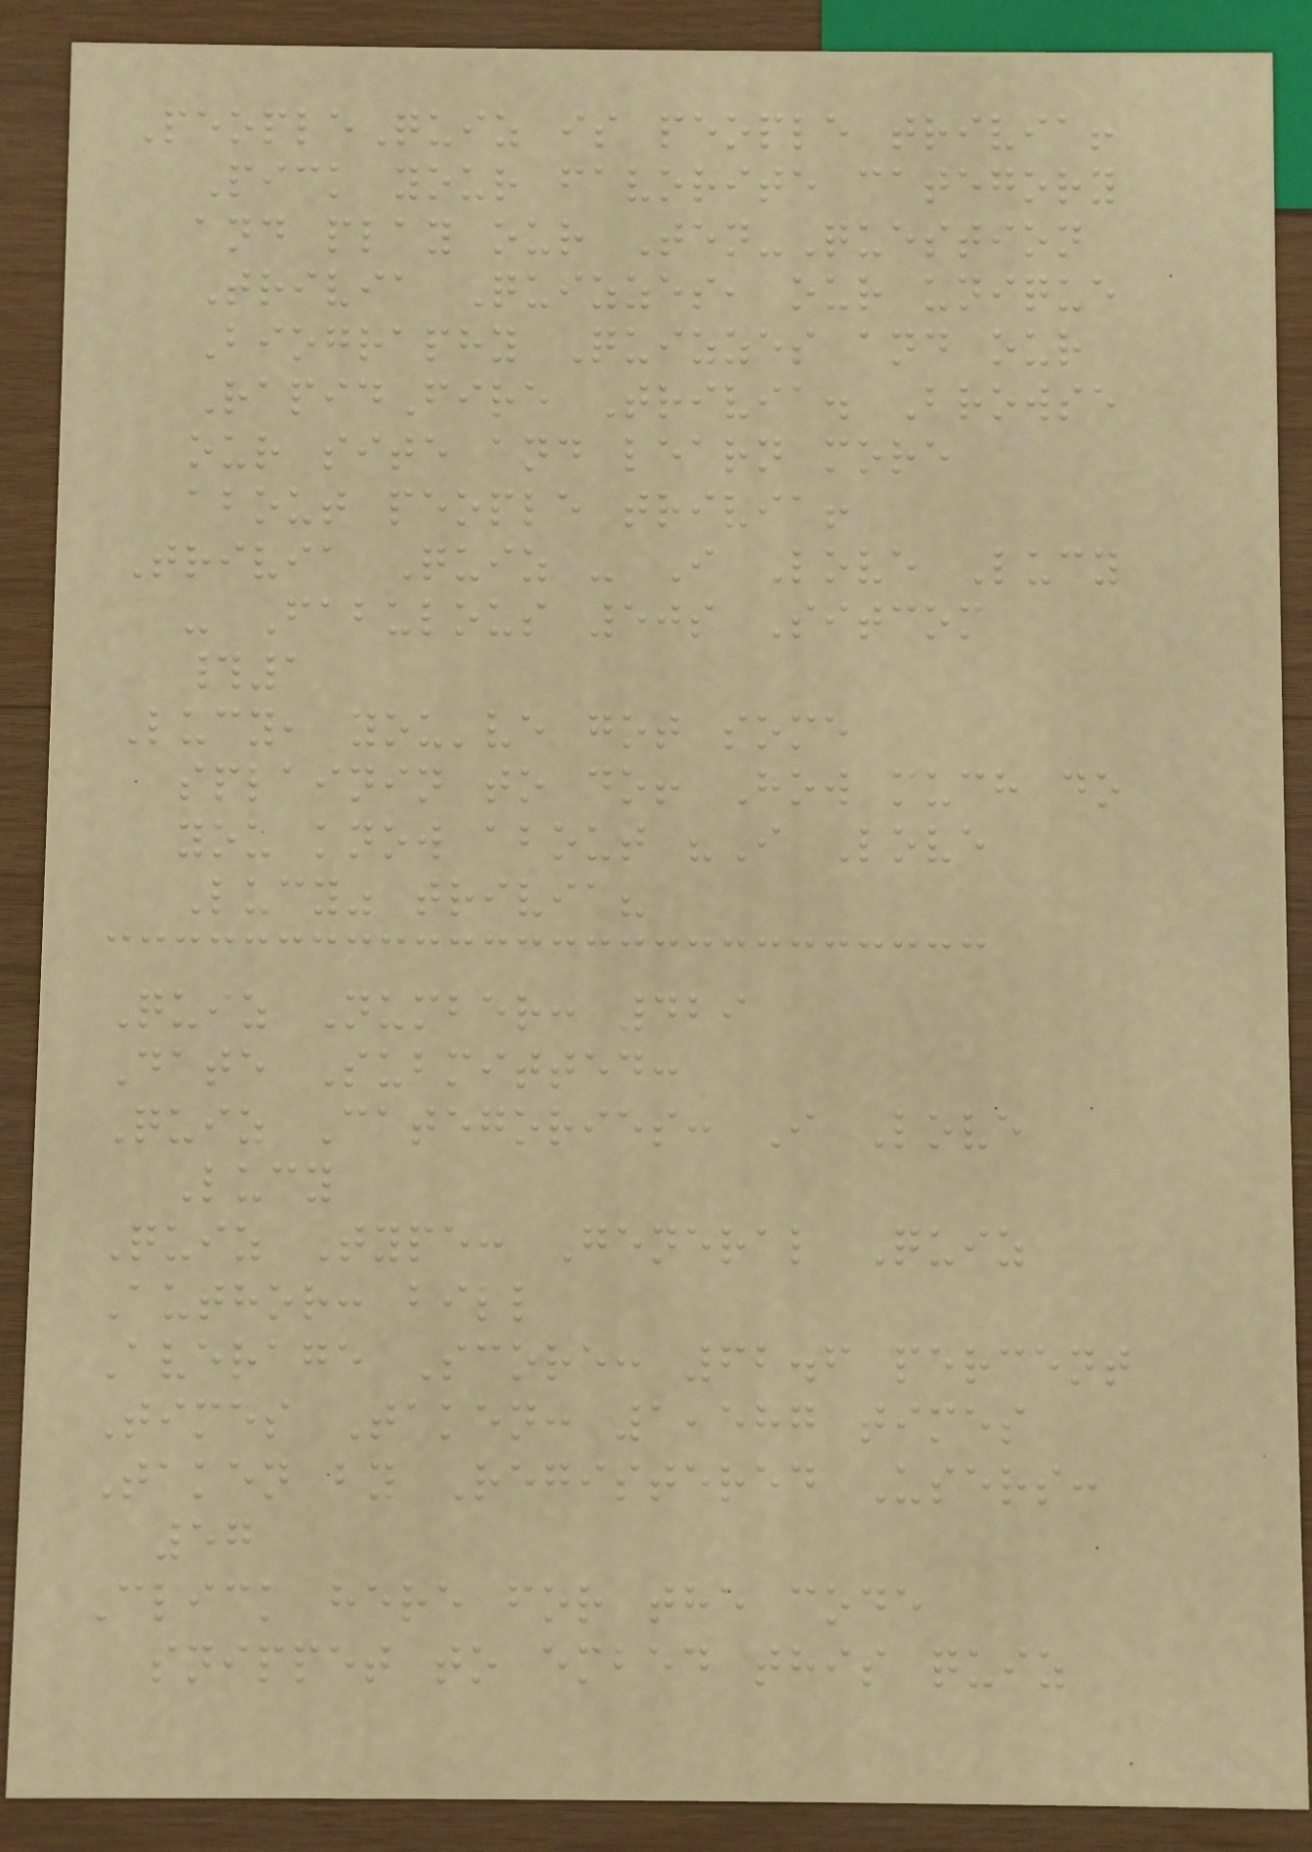PeopleQuiz is people trivia!
Pick your favorite category
and play our Ten-Question
Trivia Quizzes, our unique
Biography Quizzes and our
RapidFire Trivia. Browse
our site and learn more
about people trivia!
Trivia Quiz - I Love Lucy
- Fabulous 50s Sitcom
#1
Lucy, you've got some
splainin to do! How much do
you know about "I Love
Lucy" trivia?
Quiz Number: 429
Date Submitted:
Quiz Categories: I Love
Lucy
Quiz Type: General Quiz
Author: bill
Average Score: 62.6 percent
Times Taken: 1,587 times
Taken by Registered Users:
57
Click here for the code
snippet to embed this quiz
